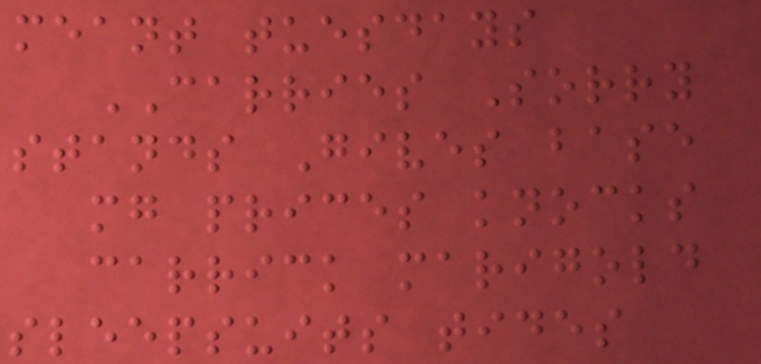meant tuesdays
CARRIES Sorry
stands Gives base
mg prices knocks
carrick marigold
sleepsuits tides
